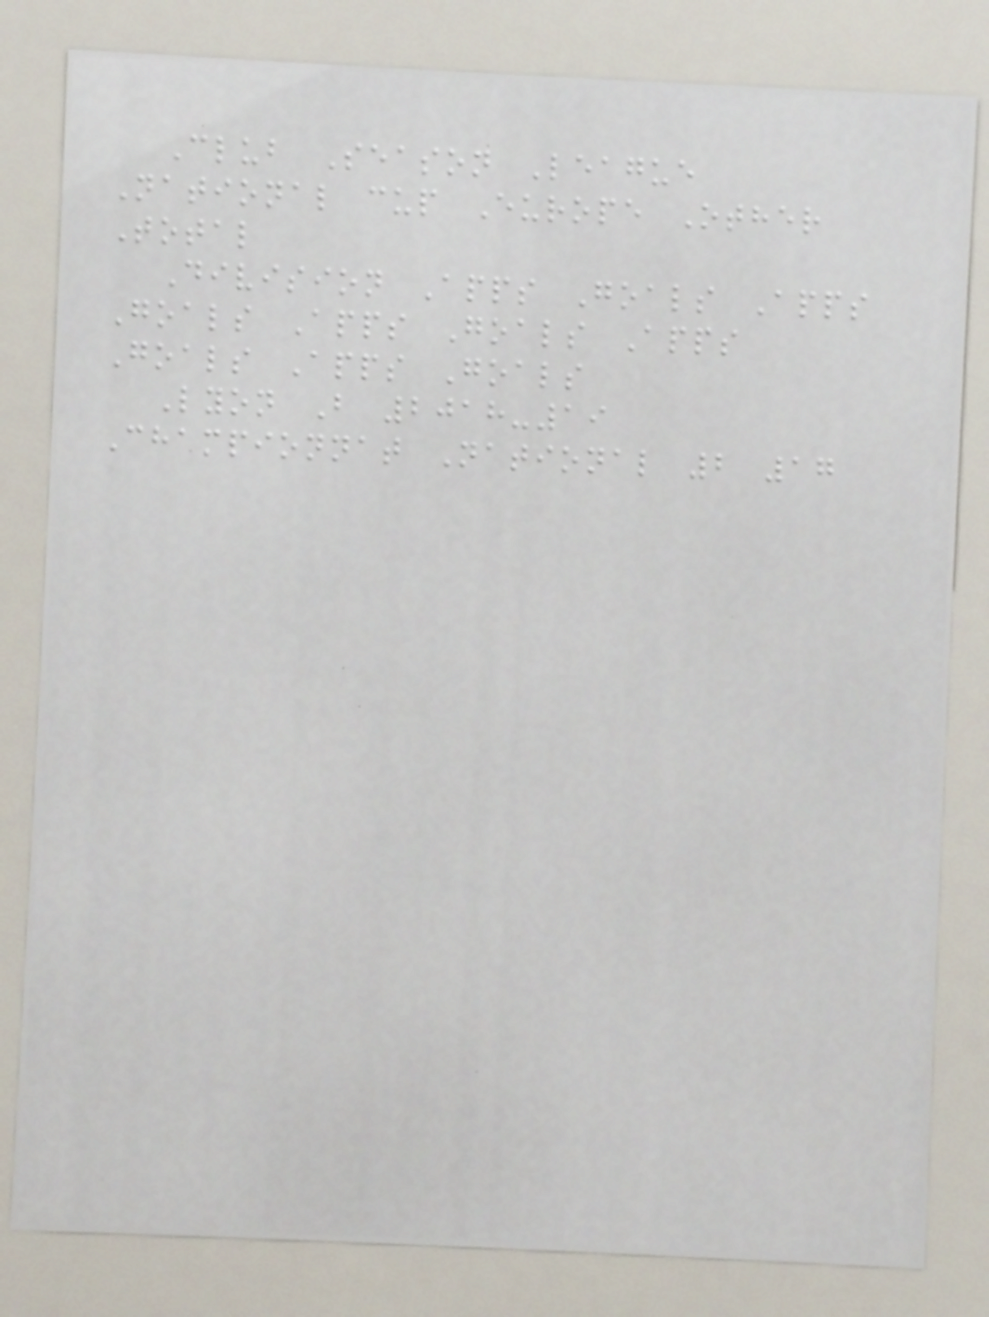Club Season League
National cup Europe Other
Total
Division Apps Goals Apps
Goals Apps Goals Apps
Goals Apps Goals
Lyon B 2018-19
Championnat National 2 17
